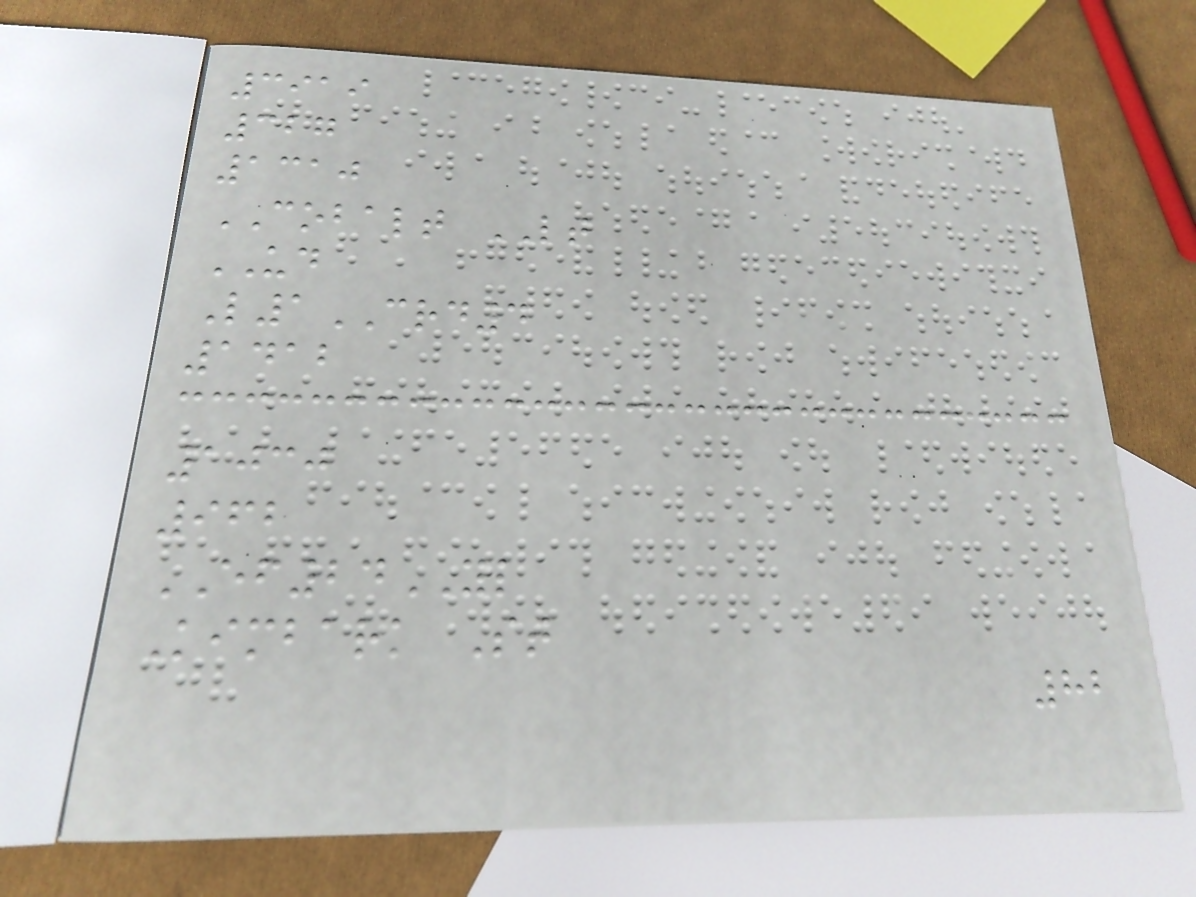3919
327
1310
COBALT LT
UD
L1CRD4
1412
1030
962
EF24YL
Kimbark St
82
